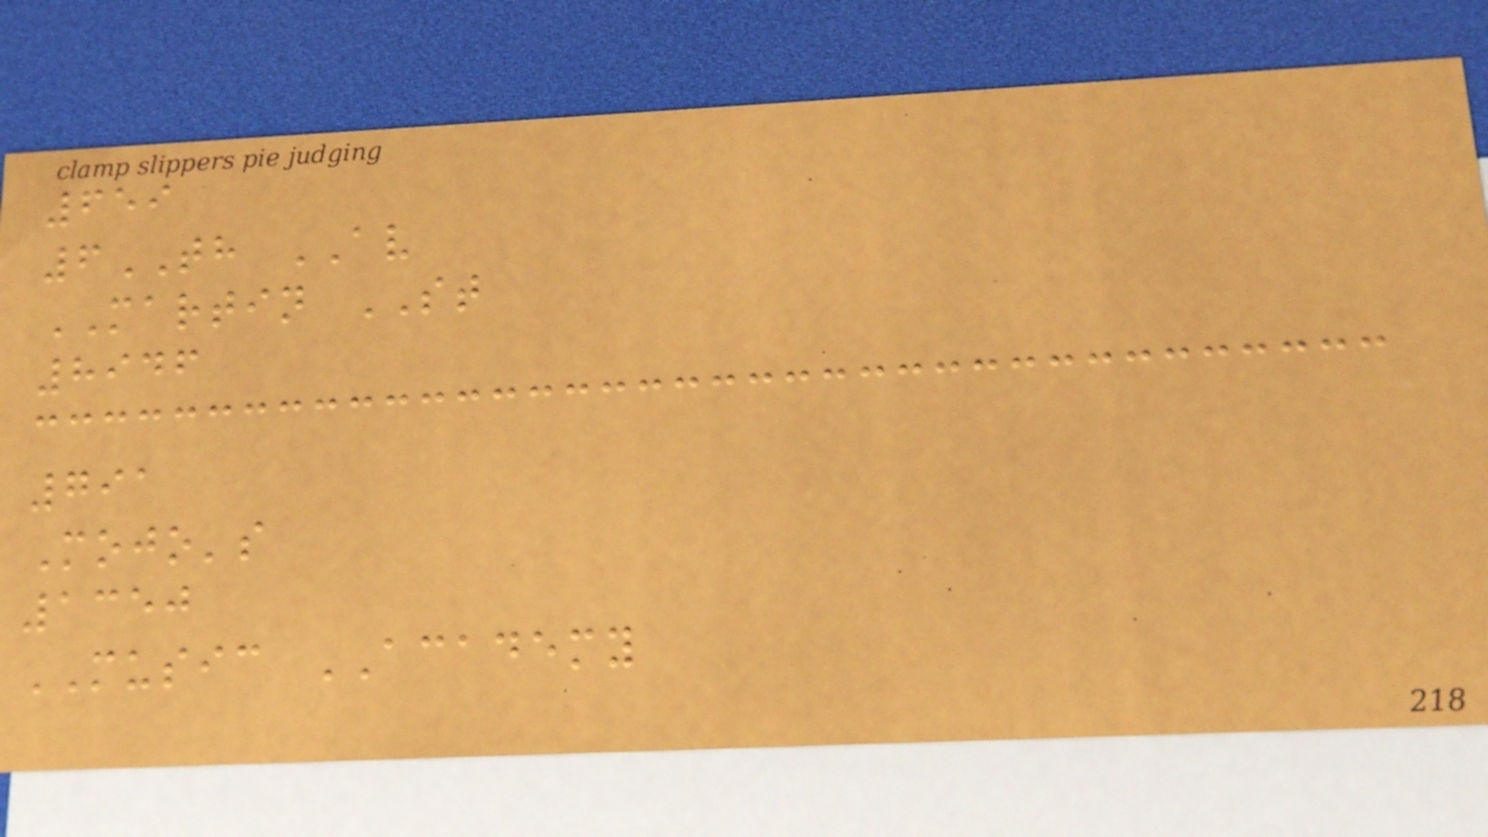659
6TH AV
MARTIN ST
8946
791
Mojo's
1350
MUSIC ACADEMY
